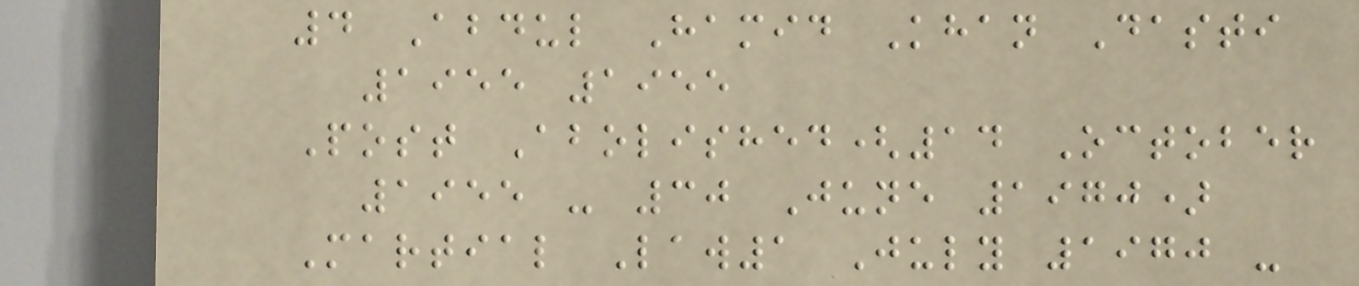4 Abdul Hamid Khan Dasti
1955 1955
Post Abolished(14 October
1955 - 30 June 1970)
Martial Law1 July 1970 -
